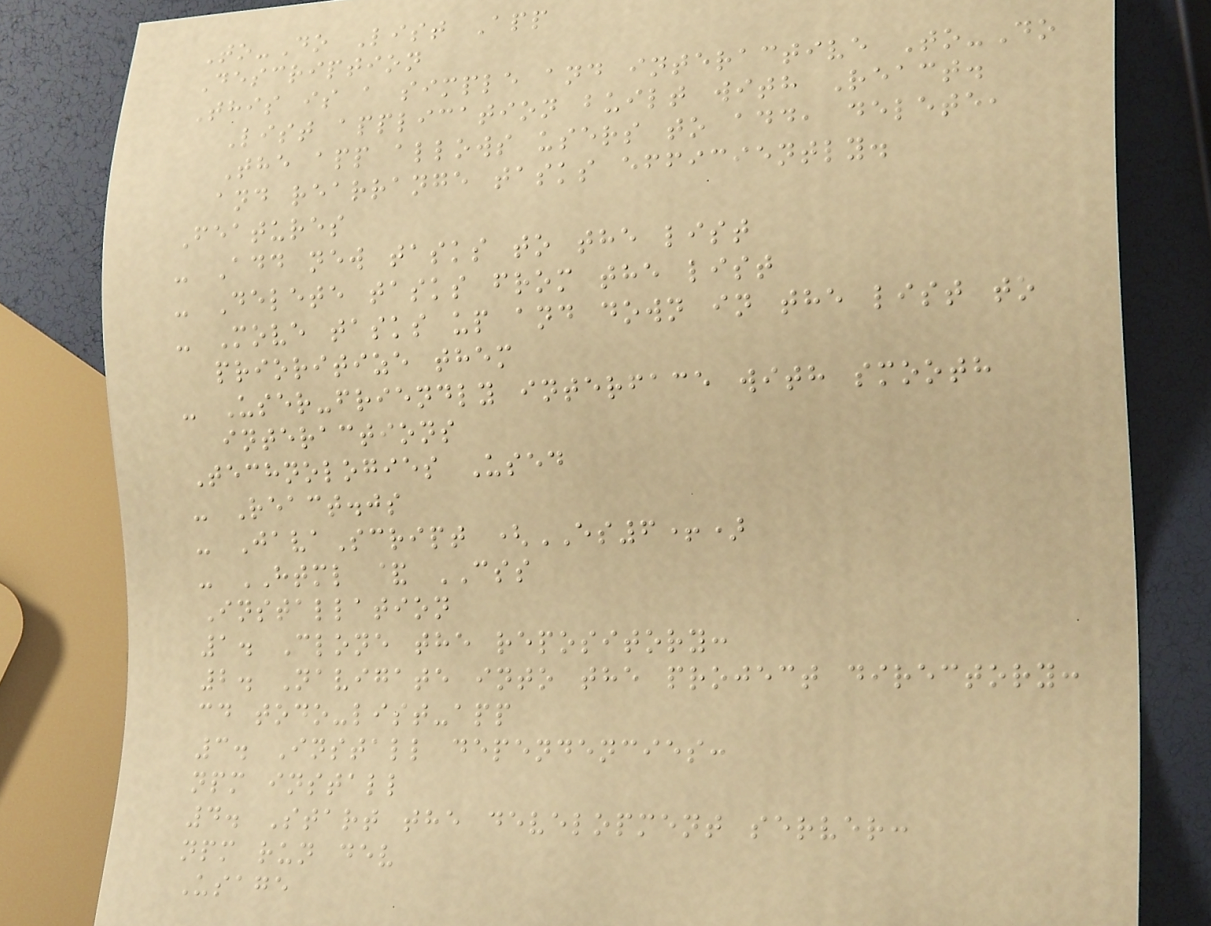To-Do List App
Description
This is a simple and interactive To-Do
List application built with React.
The app allows users to add, delete,
and rearrange tasks efficiently.
Features
- Add new tasks to the list
- Delete tasks from the list
- Move tasks up and down in the list to
prioritize them
- User-friendly interface with smooth
interactions
Technologies Used
- React.js
- JavaScript (ES6+)
- HTML & CSS
Installation
1. Clone the repository:
2. Navigate into the project directory:
cd todo-list-app
3. Install dependencies:
npm install
4. Start the development server:
npm run dev
Usage
